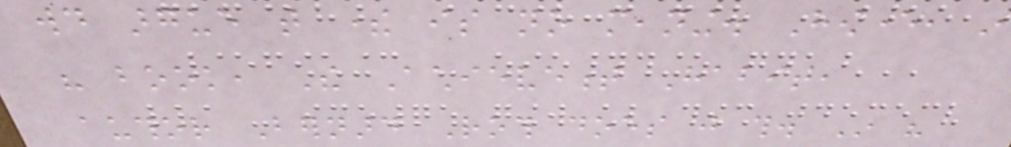would argue that there is no meaning. However, in
his book, The Achievement Habit,
author Bernard Roth does just this. In his
